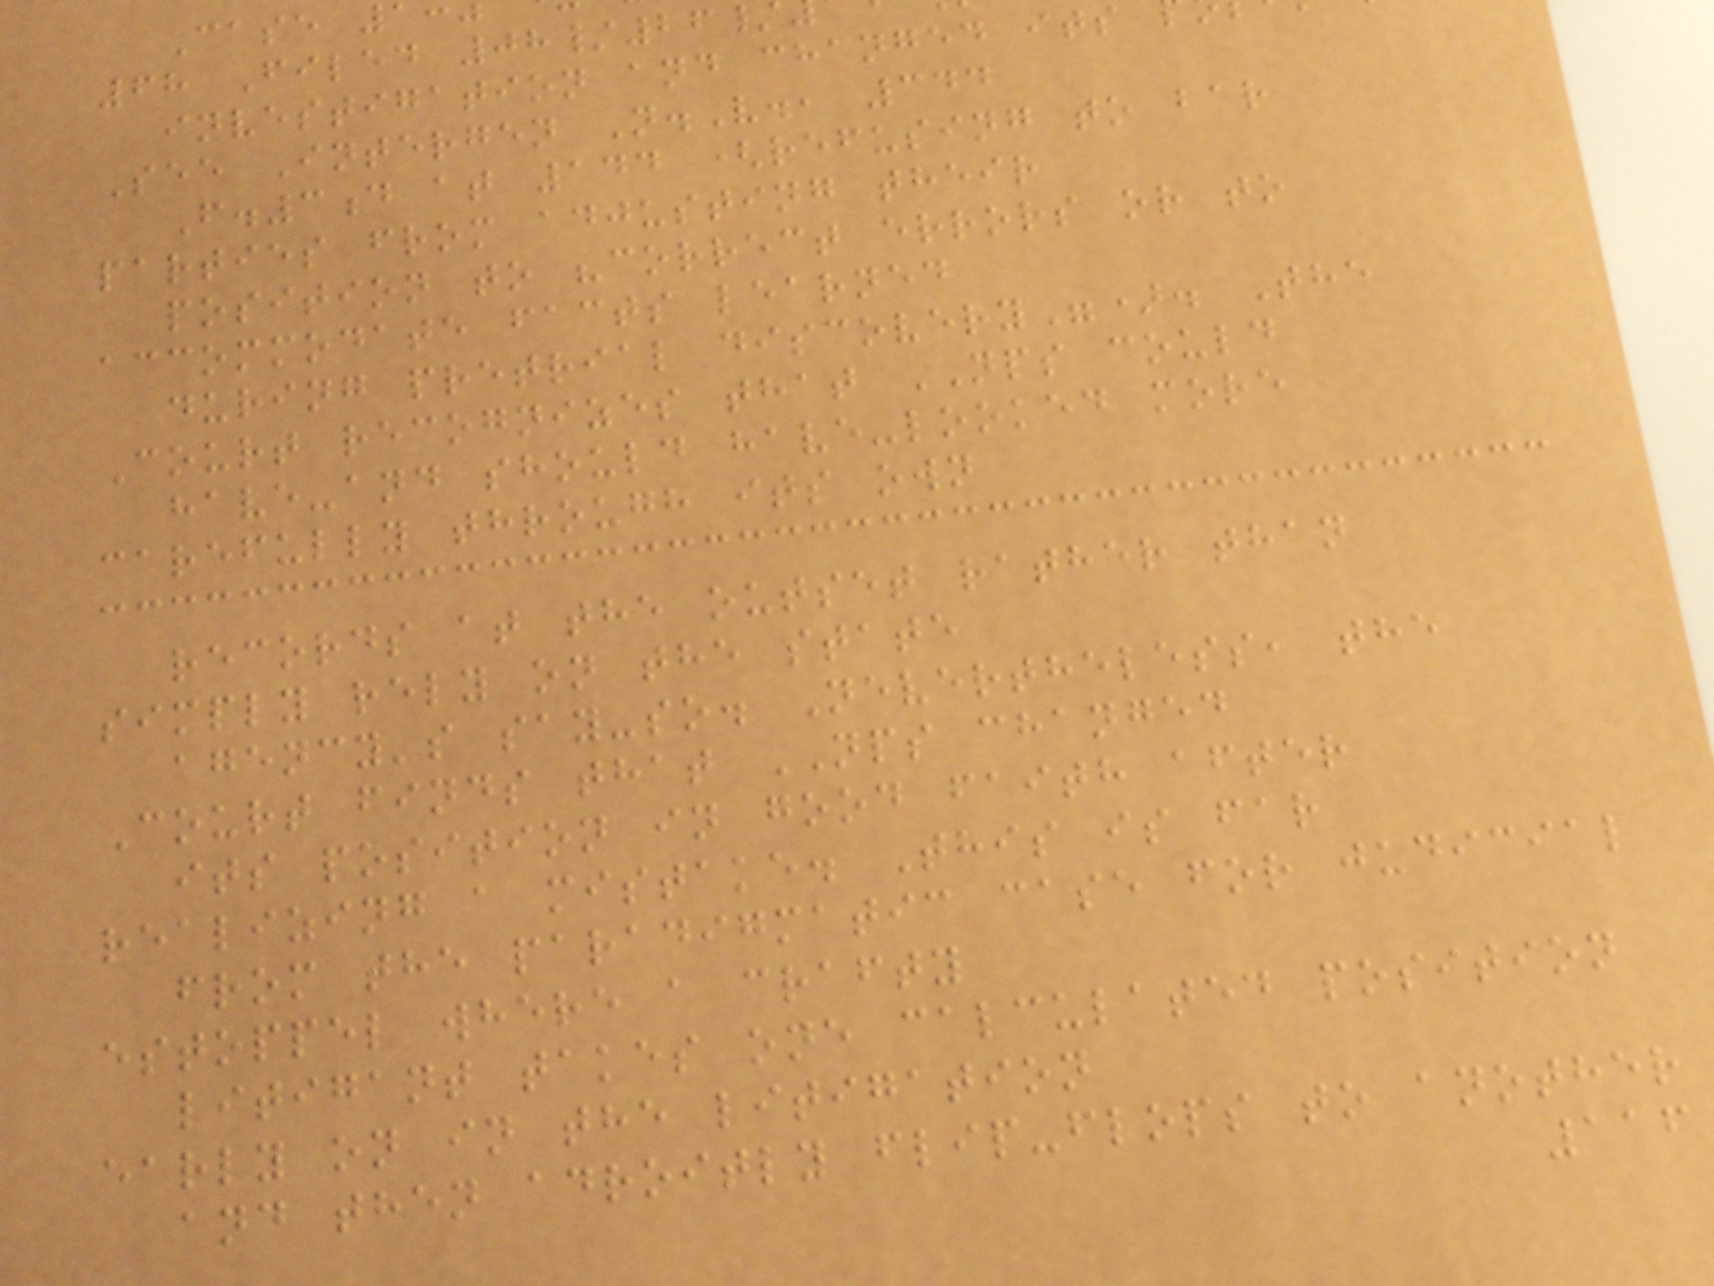68 Filed 08/26
investigation and changed its
See Intergen N.V., 344
F.3d at 144 (refusing to bar
parties from adjusting their
position to "correct errors or to
accommodate facts learned
during pretrial discovery"). The
Court recognizes that NPS could
have-and should have-looked more
carefully through its own
records at the outset rather than
simply rely on the state
agency's say-so. Nevertheless, the
Court finds that NPS changed
its position in good faith after
realizing a mistake. This is far
from the paradigmatic case for judicial
estoppel where a crafty
litigant takes one calculated position
early on in the litigation
and then adroitly flip-flops to another
116
